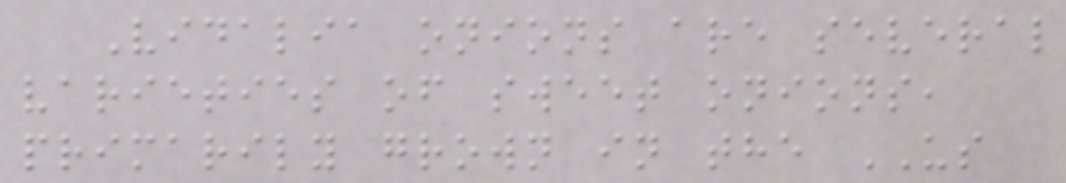Vidalia onions are several
varieties of sweet onions,
primarily grown in the US
